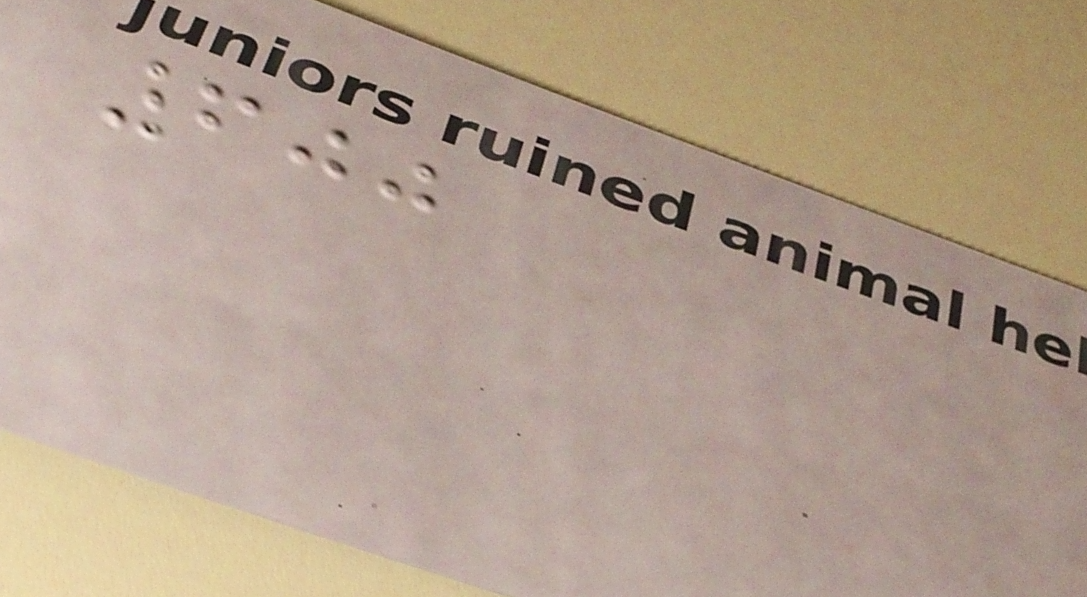600
